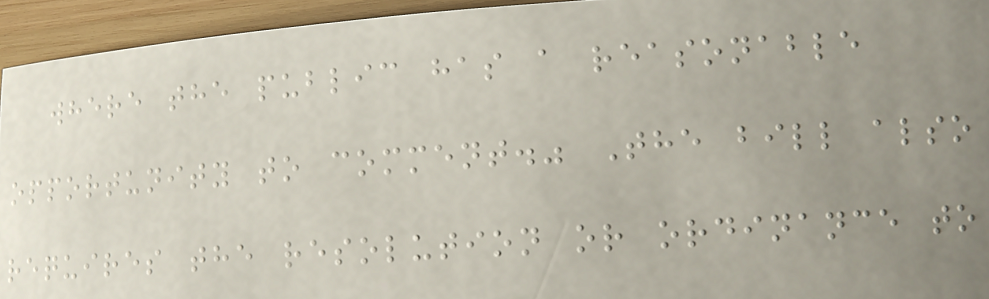where the public has a reasonable
opportunity to comment." The bill also
requires the resolution or ordinance to
